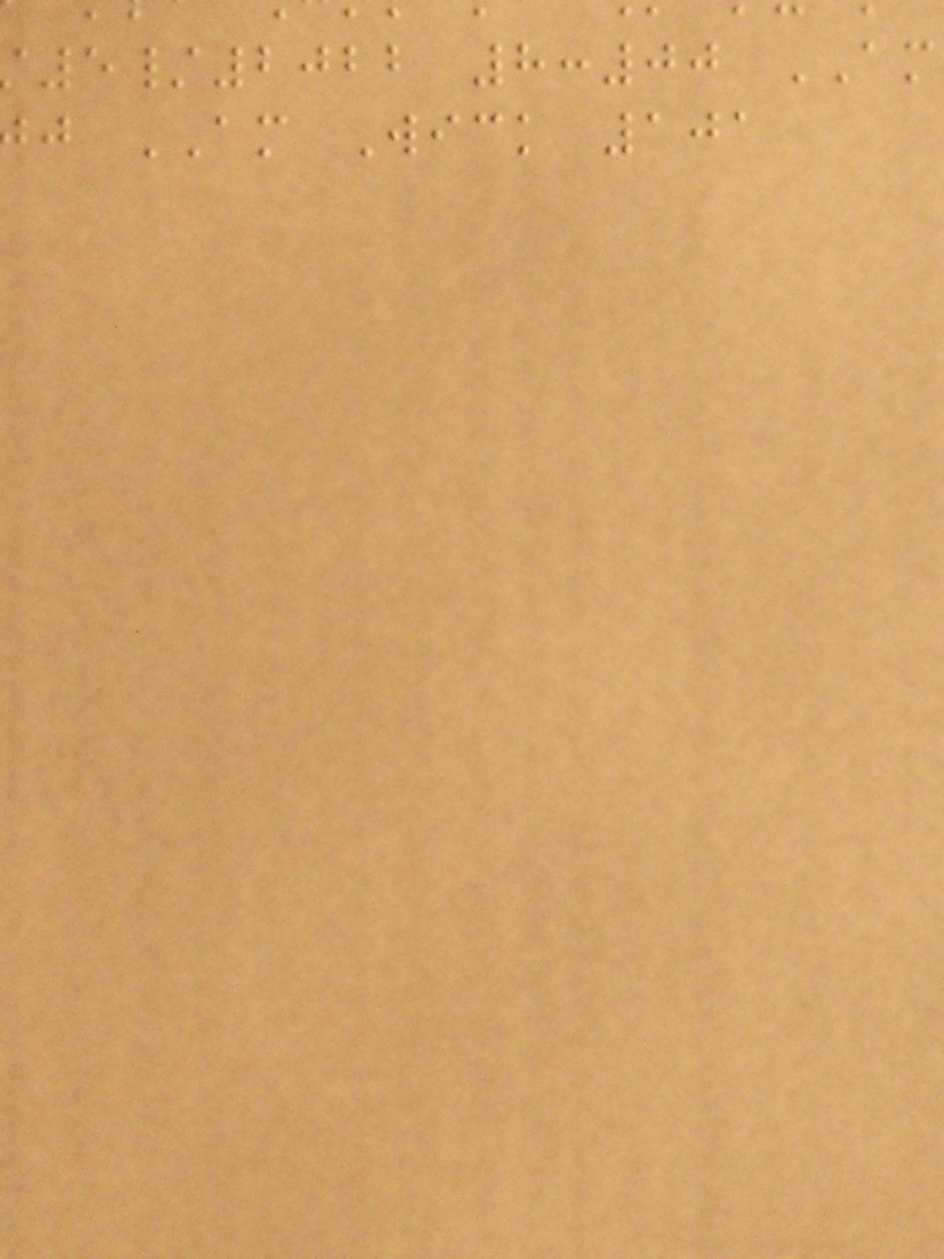5/2022 8:00 AM
j AM Wick 101
